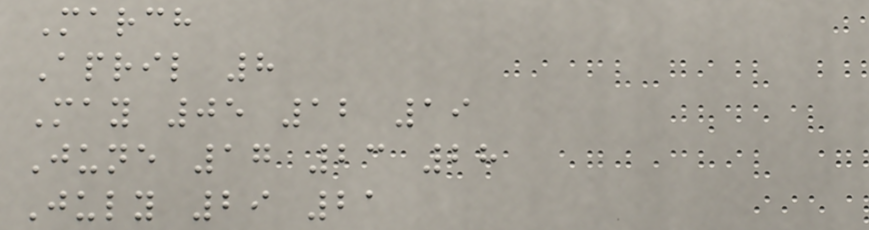March
April 8
May 05 12 19
June 17 23 28
July 29 21
